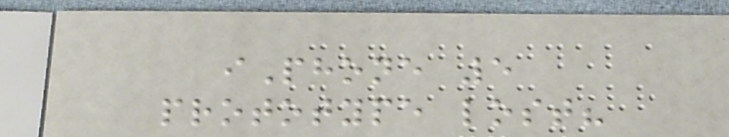iPhone 5
prototype lost?
